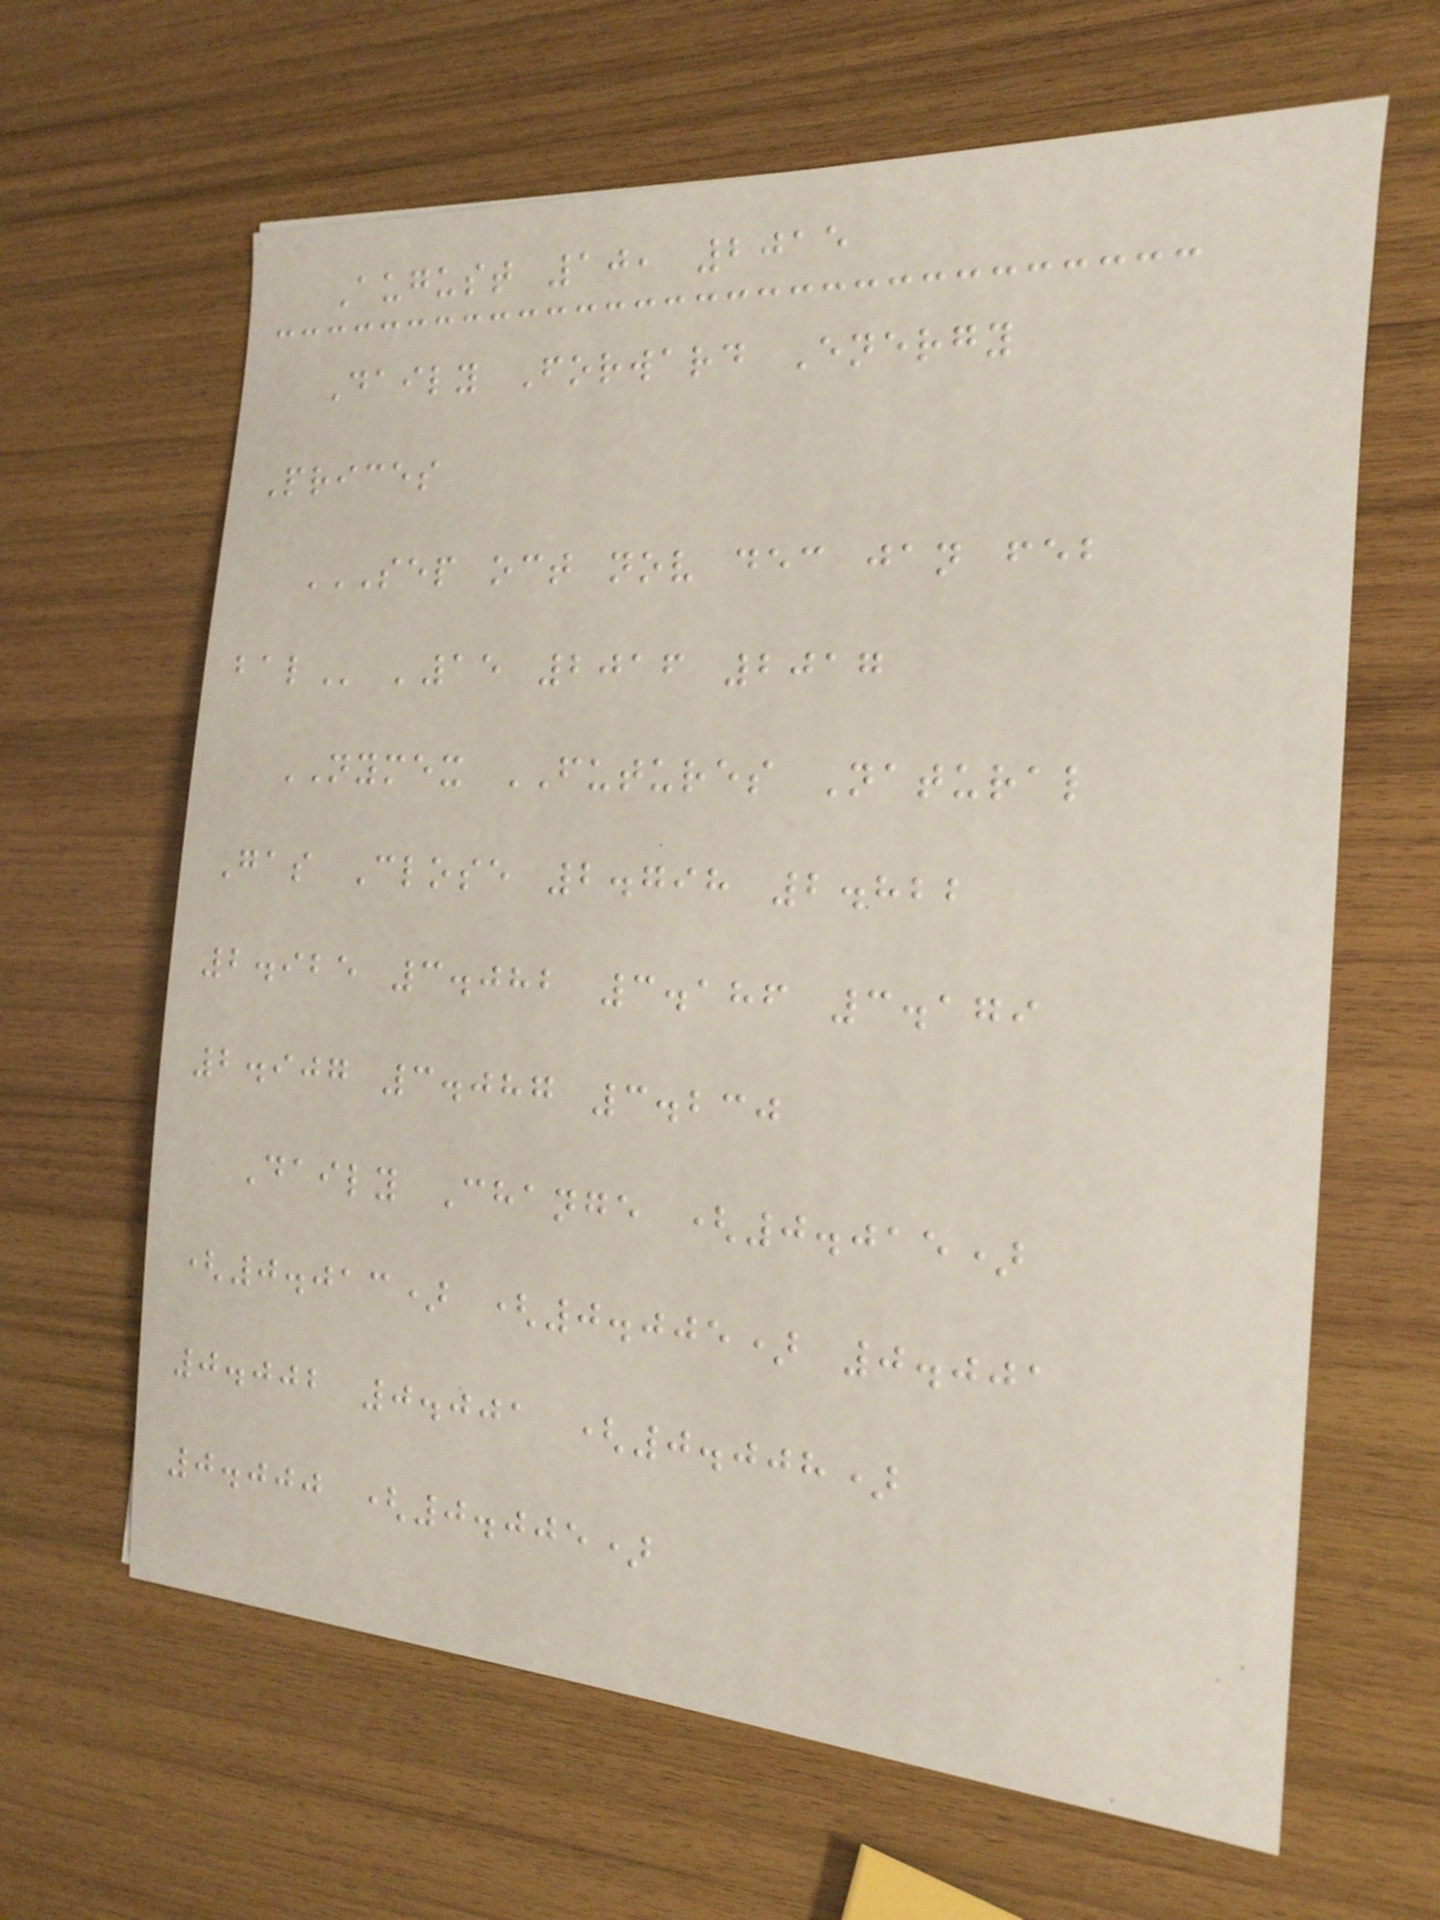August 10, 2015
Daily Forward Energy
Prices
SEP OCT NOV DEC JAN FEB
BAL '15 2016 2017
NYMEX FUTURES Natural
Gas Close 2.798 2.822
2.925 3.082 3.186 3.179
2.907 3.087 3.230
Daily Change (0.015)
(0.013) (0.005) 0.001
0.002 0.001 (0.008)
0.000 (0.005)
